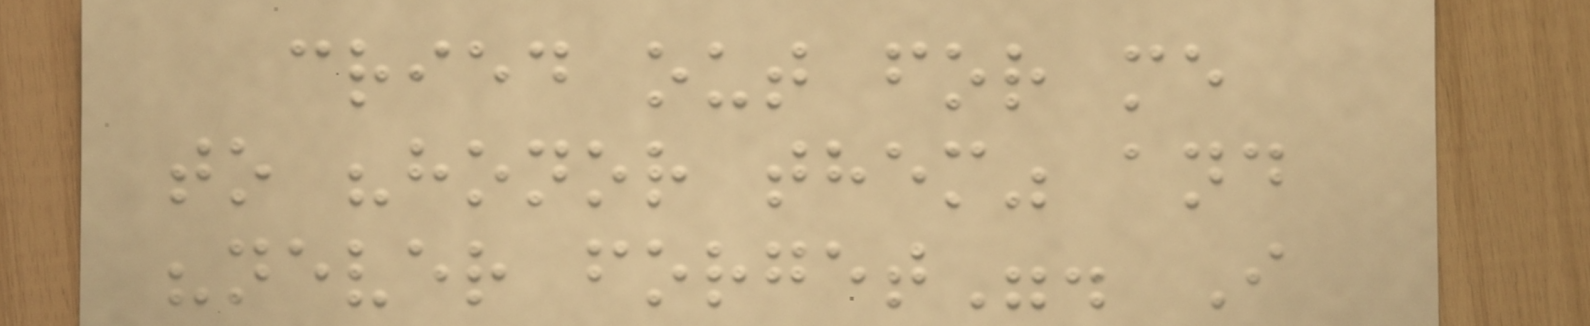cried out for me
to "honor them" and
"never forget". I
